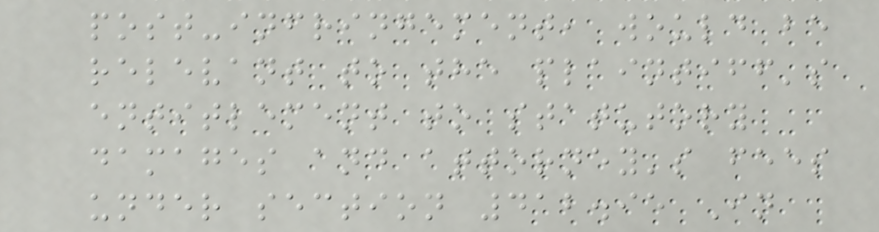post-infringement, would be
relevant to the plaintiff's
entitlement to statutory
damages and attorney's fees
under section 412.95 In
